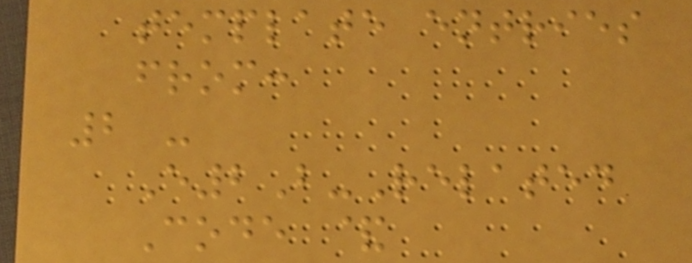template entries
from:
2 -
E2B-Related
Code &
